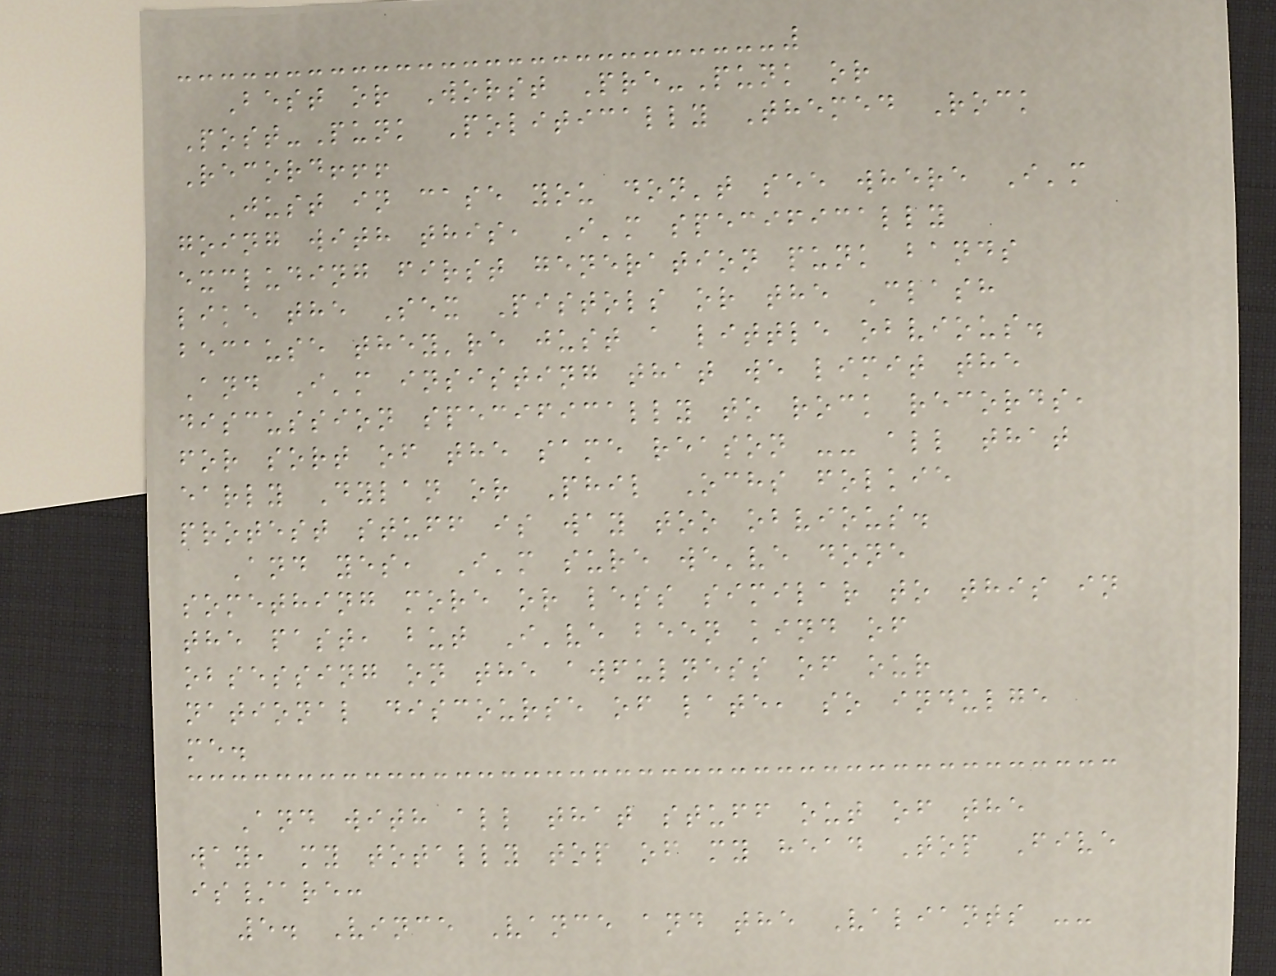Best or Worst Pre-Punk or
Post-Punk Politically Themed Rock
Record!!!
Just in case you don't see where I'm
going with this, I'm specifically
excluding first generation punk bands
like the Sex Pistols or the Clash
because they're just a little obvious.
And I'm insisting that we limit the
discussion specifically to rock records,
for sort of the same reason -- all that
early Dylan or Phil Ochs folkie
protest stuff is way too obvious.
And yes, I'm sure we've done
something more or less similar to this in
the past, but I've been kind of
obsessing on the awfulness of our
national discourse of late, so indulge
me.
And with all that stuff out of the
way, my totally top of my head Top Five
is/are:
5. Vince Vance and the Valiants --
